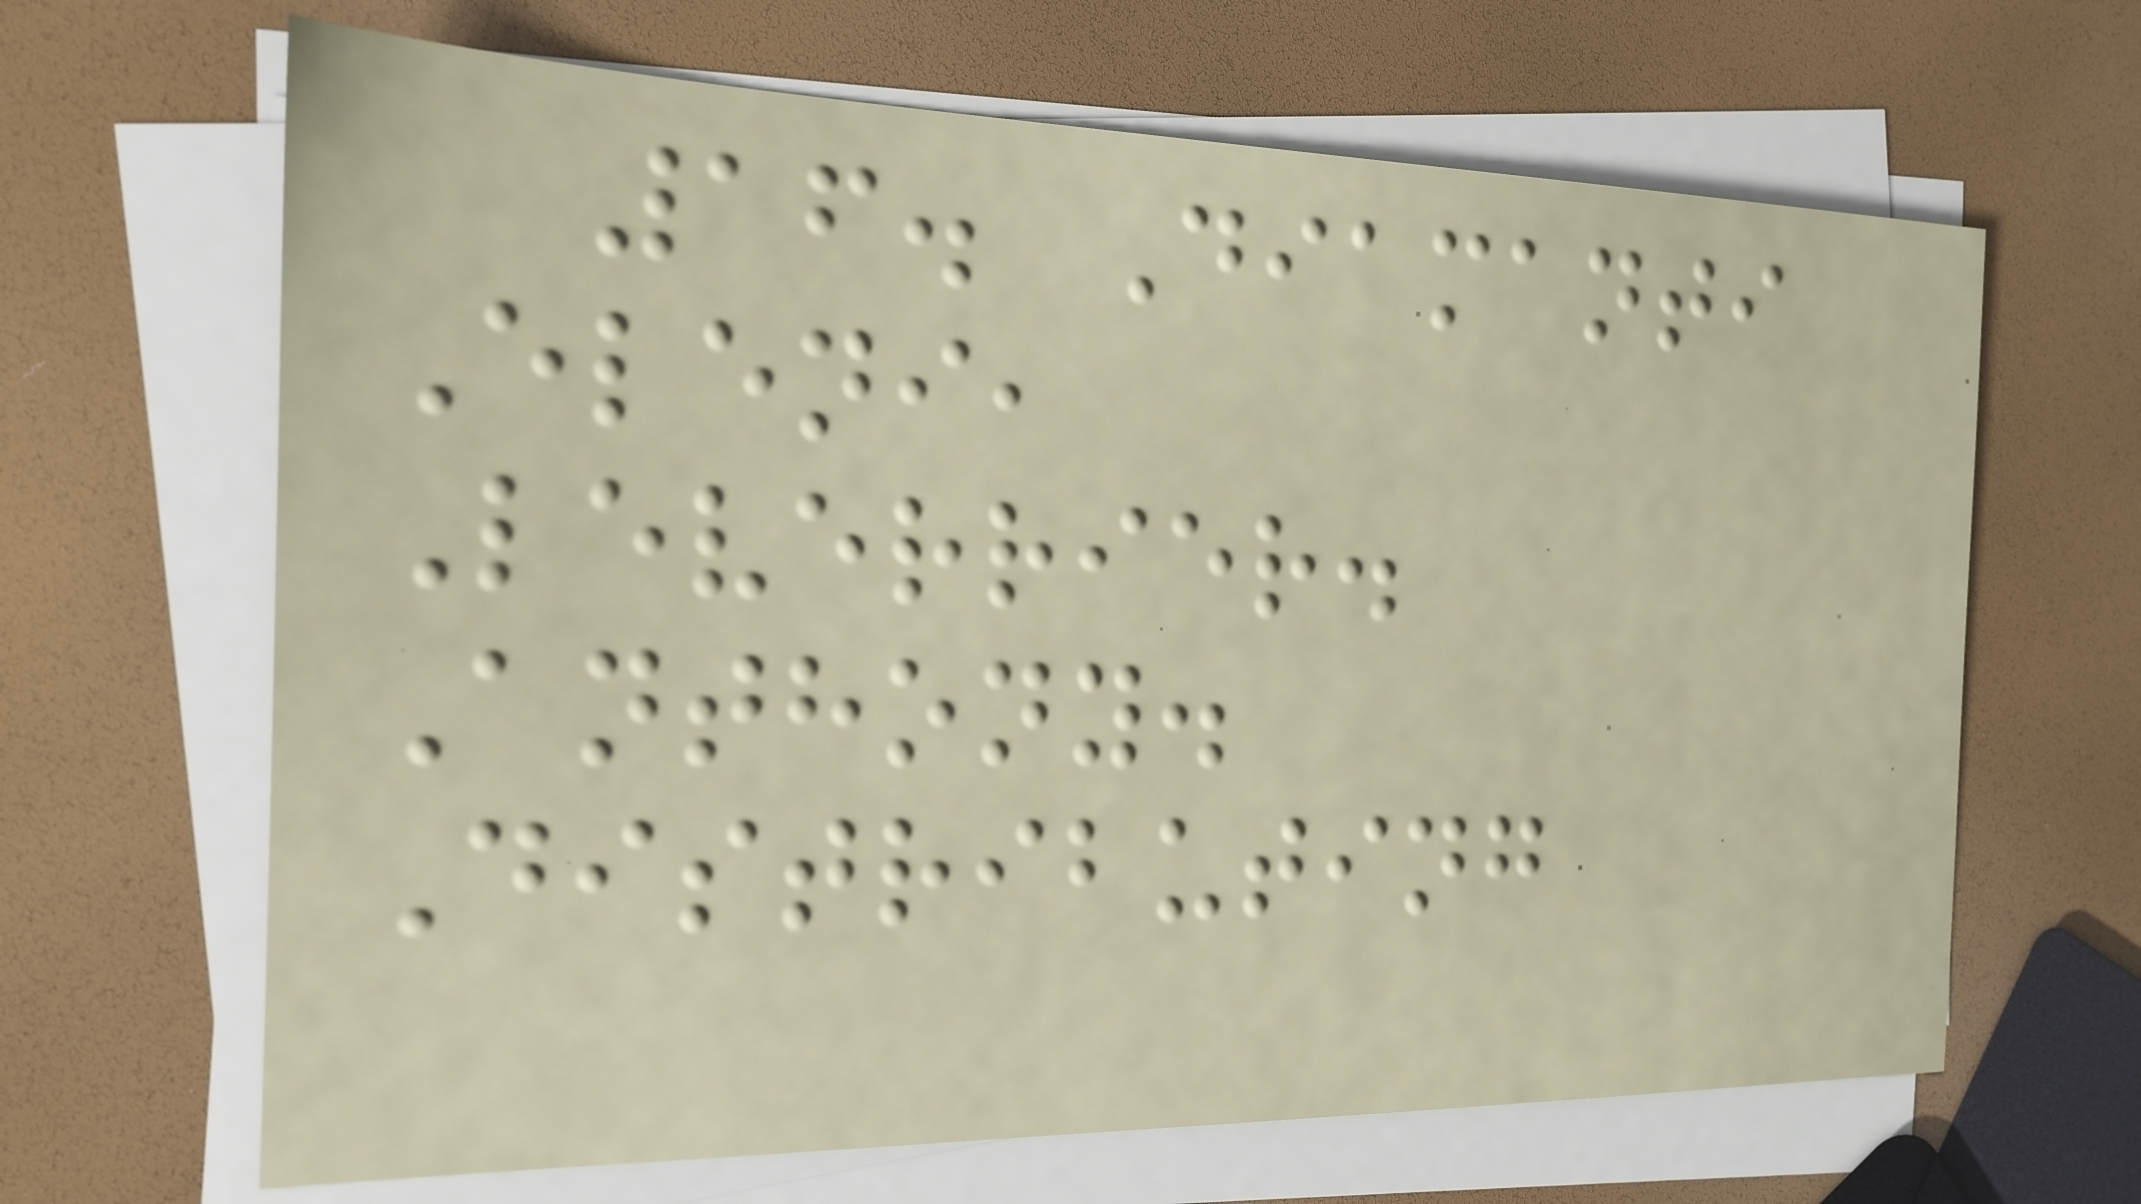16. Diamanti
Eleni,
Leverrier.
Anthony.
Distributing
